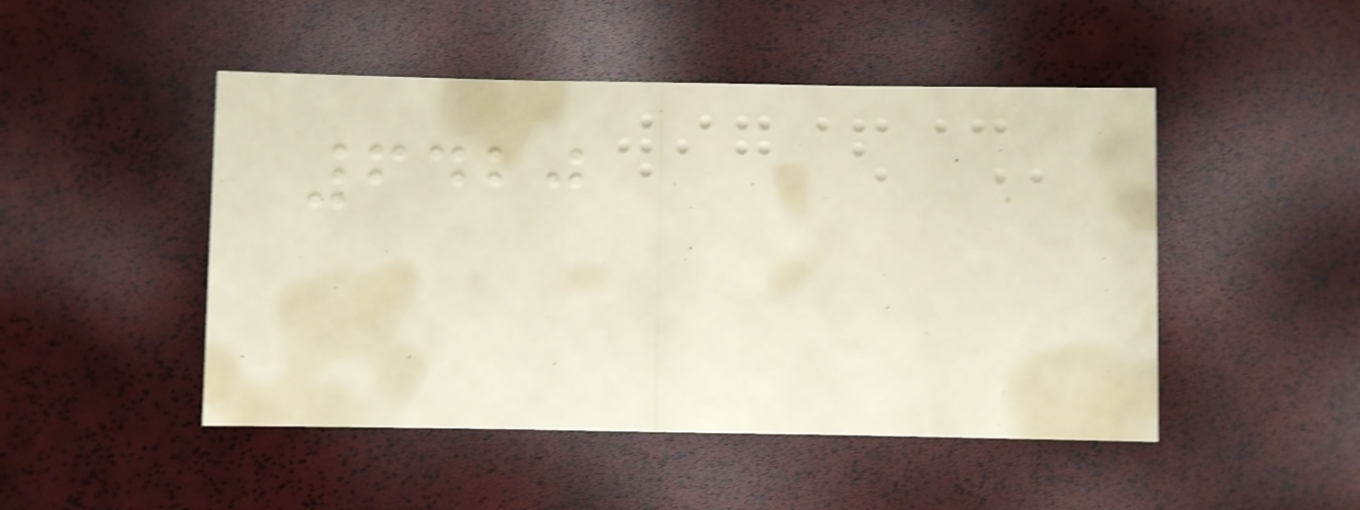6420
